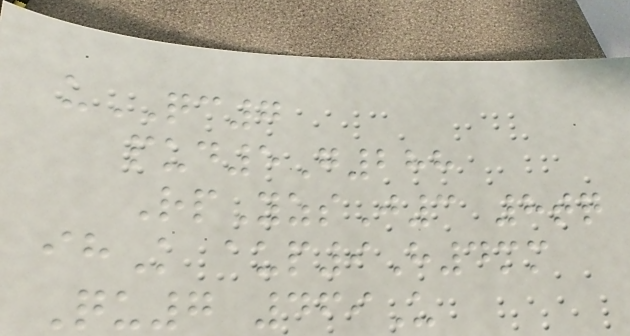uQC7
pud5G288
RpYzsJ3 8tq
ihK aup9H4mm
Qu7 469U
